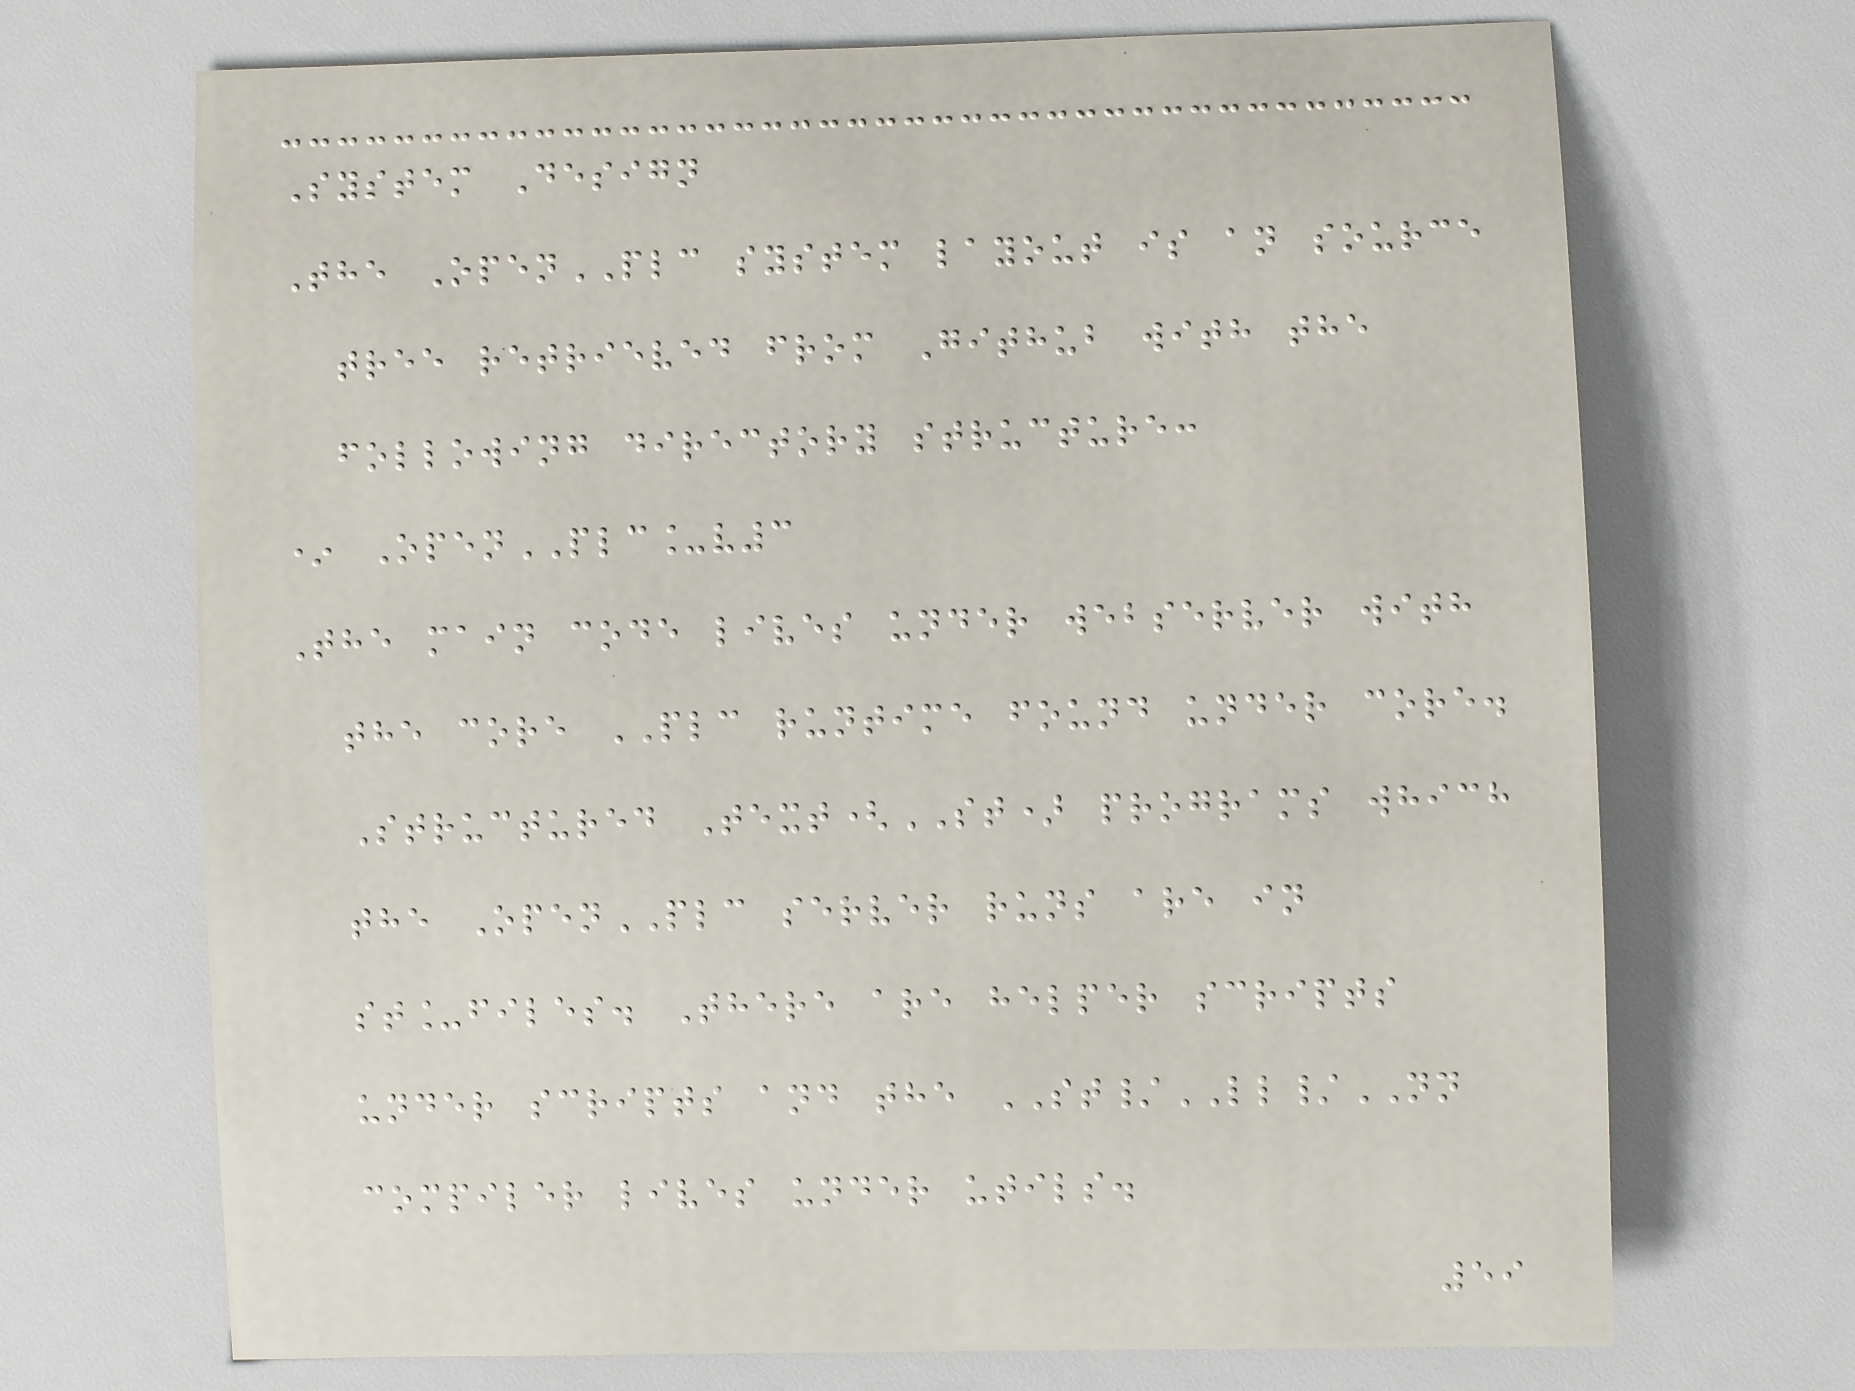System Design
The OpenPLC system layout is an source
tree retrieved from Github with the
following directory structure:
* OpenPLC_v3
The main code lives under webserver with
the core PLC runtime found under core.
Structured Text(ST) programs which
the OpenPLC server runs are in
st_files. There are helper scripts
under scripts and the ST/LL/NN
compiler lives under utils.
59
